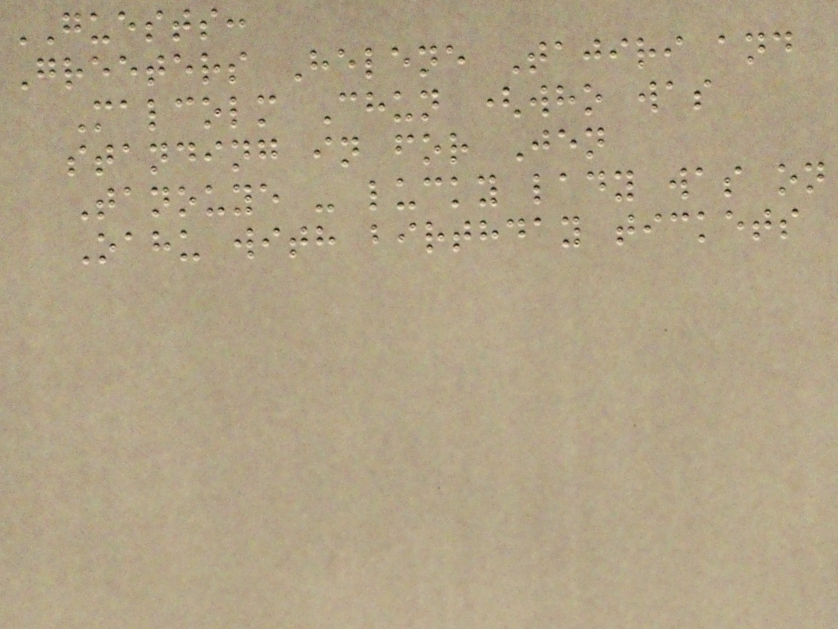GUESTS:
Greeters Helene Tajiri and
Malcolm Chun (who was
standing in for Jen
Tanouye - lucky lady was on
Oahu with birthday tickets
